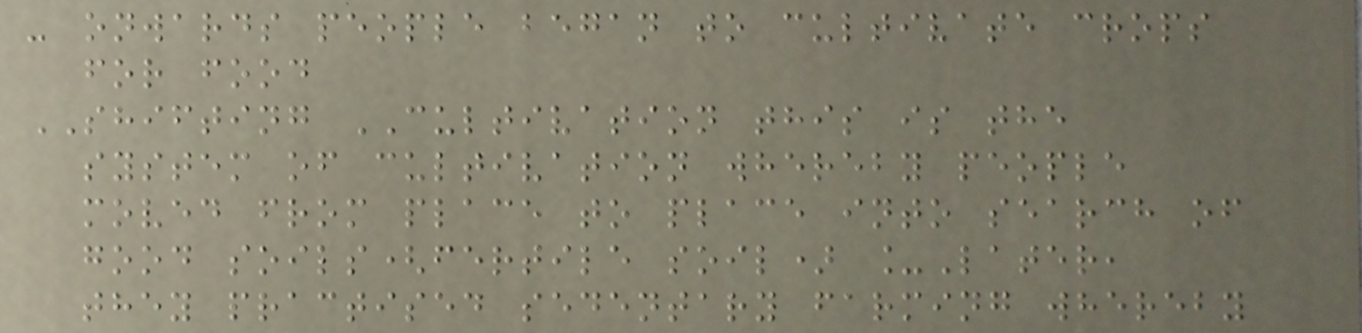- onwards people began to cultivate crops
for food
SHIFTING CULTIVATION this is the
system of cultivation whereby people
moved from place to place into search of
good soils(fertile soil) _Later,
they practised sedentary farming whereby
